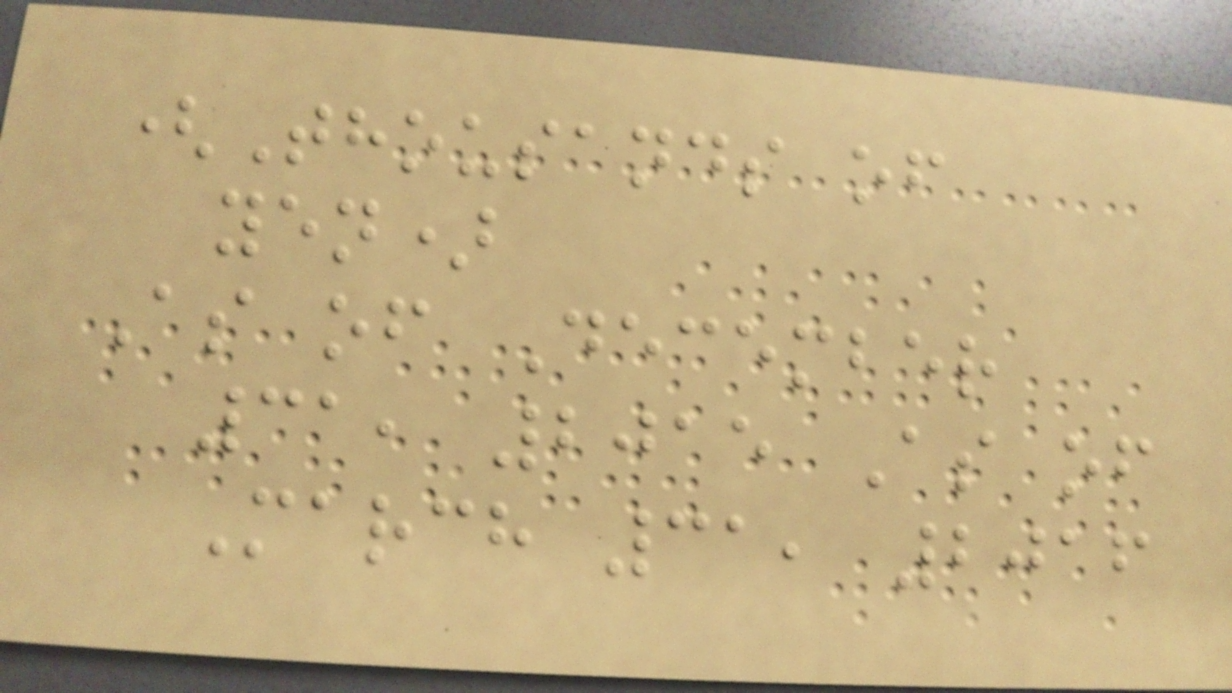(Thousands of
yen)
As of December
31, 2015 As of
March 31, 2016
